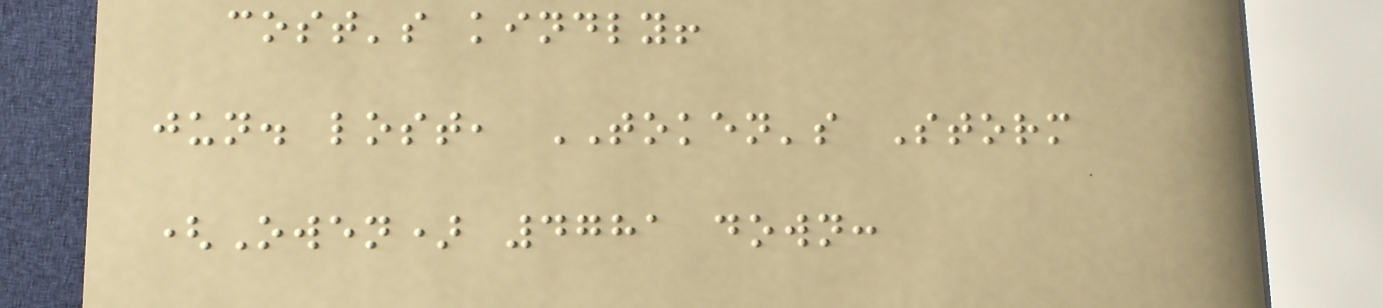cost's kindly!
jun. lost, TOKEN's Storm
(Owen) 4781 down:
